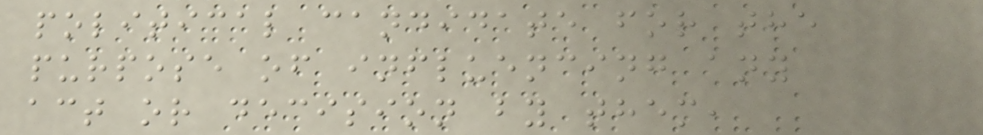political candidate for the
purpose of influencing any
act or decision by them,
